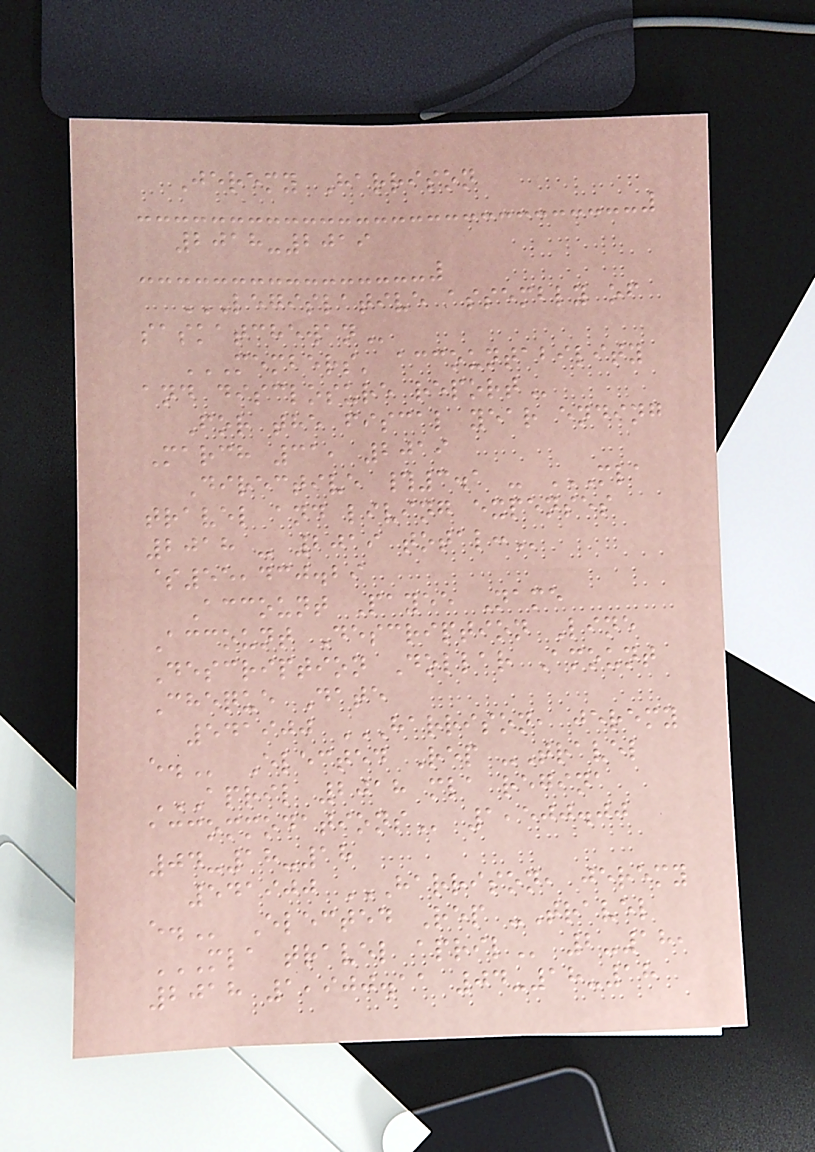Jeremy Harrison
2018-2019
LEGISLATIVE ASSEMBLY OF
SASKATCHEWAN
MEMBERS' ACCOUNTABILITY
AND DISCLOSURE REPORT
For the fiscal year ending
March 31, 2019
Directive #3.1 - MLA
TRAVEL AND LIVING EXPENSES
2018 - 2019 TOTAL:
$55,430.29
Account Payee Name
Account Description Line
Description Dollar Amount
Cheque Date
541900 HARRISON, JEREMY
E. Elected Rep -Travel
APRIL 2018 MLA REGINA
ACCOMMODATIONS 1,500.00
04-18-18
541900 HARRISON, JEREMY
E. Elected Rep -Travel
MLA TRAVEL APRIL 2-18,
2018 1,900.11 04-18-18
